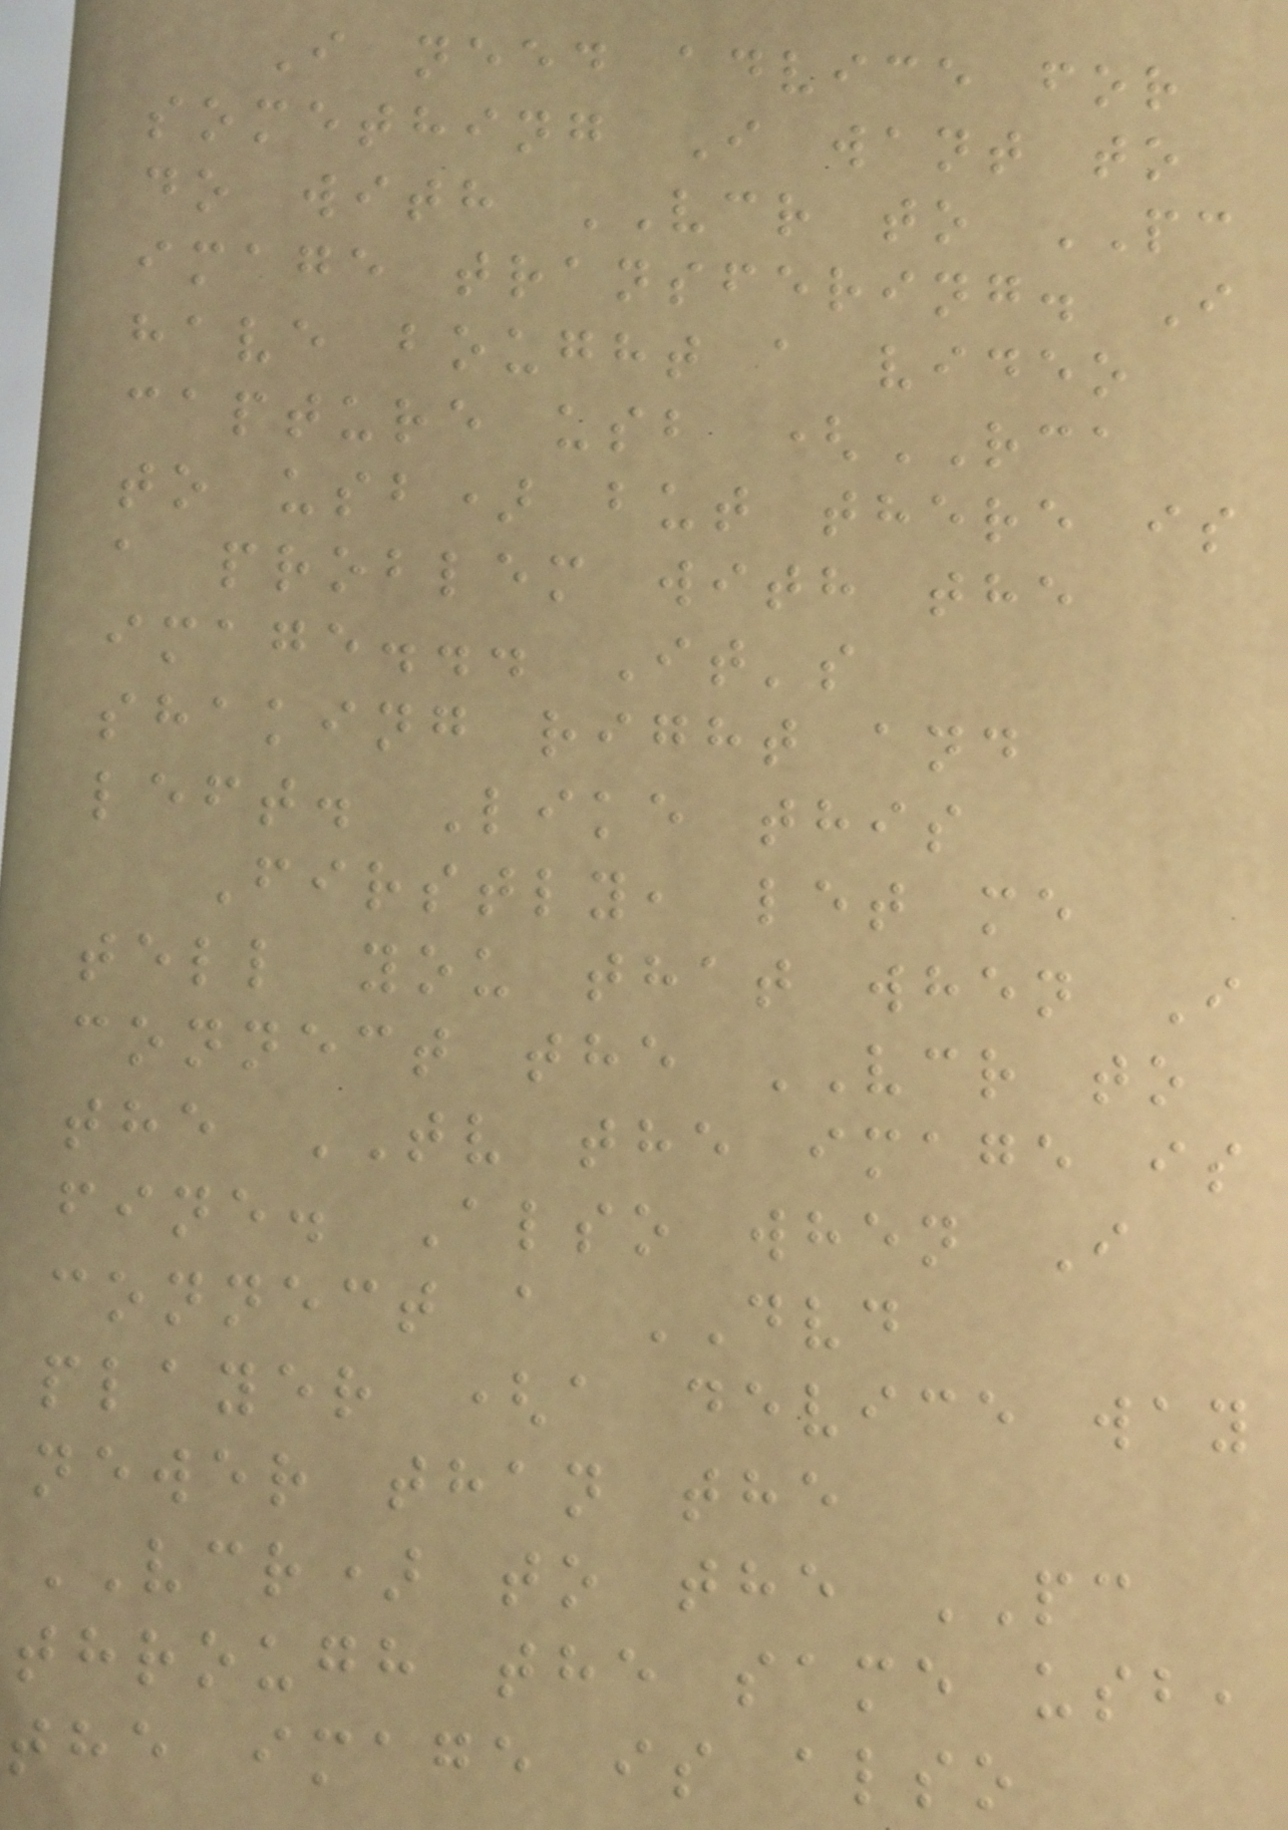I need advice for
something I want to
do with VCR to PC
image transfering. I
have bought a video
capture usb (RCA
to usb) but there is
a problem with the
image... It's
shaking right and
left. Like this
Firstly, let me
tell you that when I
connect the VCR to
the TV the image is
fine. Also when I
connect a DVD
player (a device way
newer than the
VCR) to the PC
through the same usb,
the image is also
